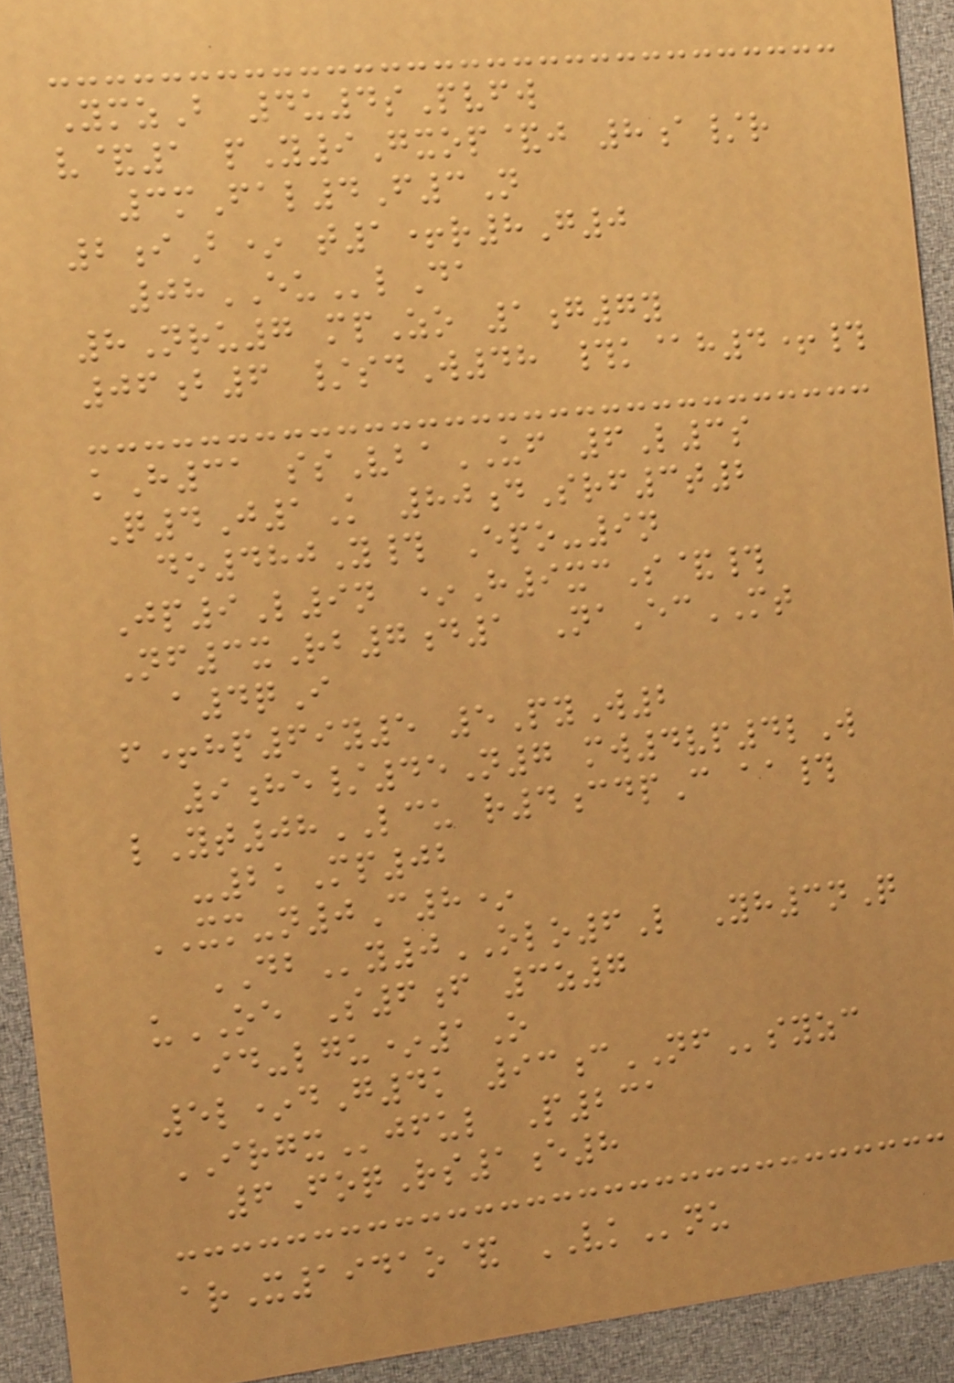YmzB 4u4sPvfw
v&1 pY9Gxop&j 8a/r
3mFal4F3N
2iB* t1+r8G0
08EUlDa
8Nru7 mpZo 1g7y
06b6 /sdW48 #k@h4+#
kH31 ssVbaUF 6L3s
Q4J1K 80dSrf3t2
do480Y# Epo-9n
Jp9L9n *H9xcS&#
Nf3xRb7d1 NaEcMT
a4qI
f+hp69y5 5PyW2
9he/45N7 mw4vp4lW
lYt08LCU r4cdpC aa#
-2kMp02
XM-n0C8*
DBy0OLO6L Yh3nQ
uOE S6f 3z7
id-lgu*1O
5l*dG4k 93cNFsyzc
IRGXjful P231
6FoqRs1e8
arX1941o& VKnu
